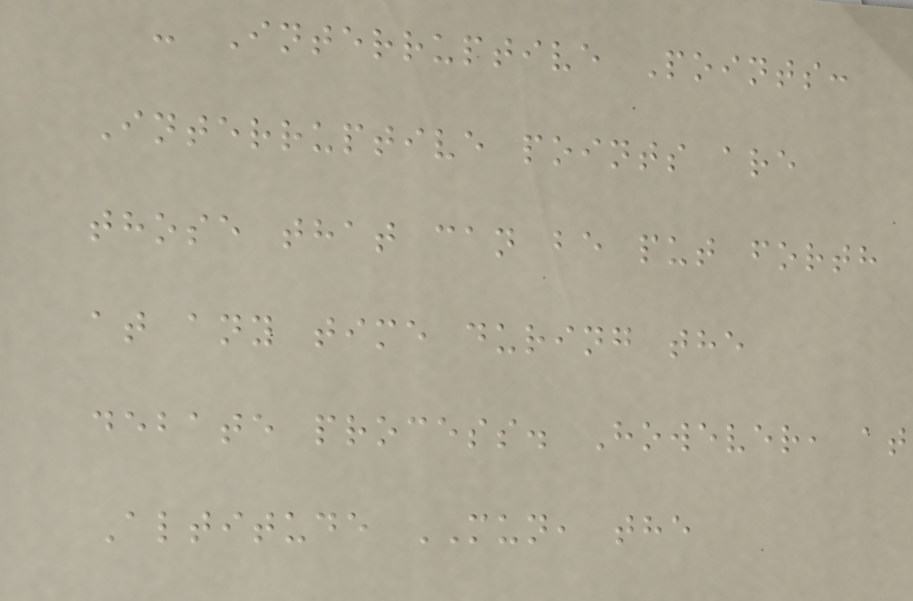- Interruptive Points:
Interruptive points are
those that can be put forth
at any time during the
debate process. However, at
Altitude MUN, the
